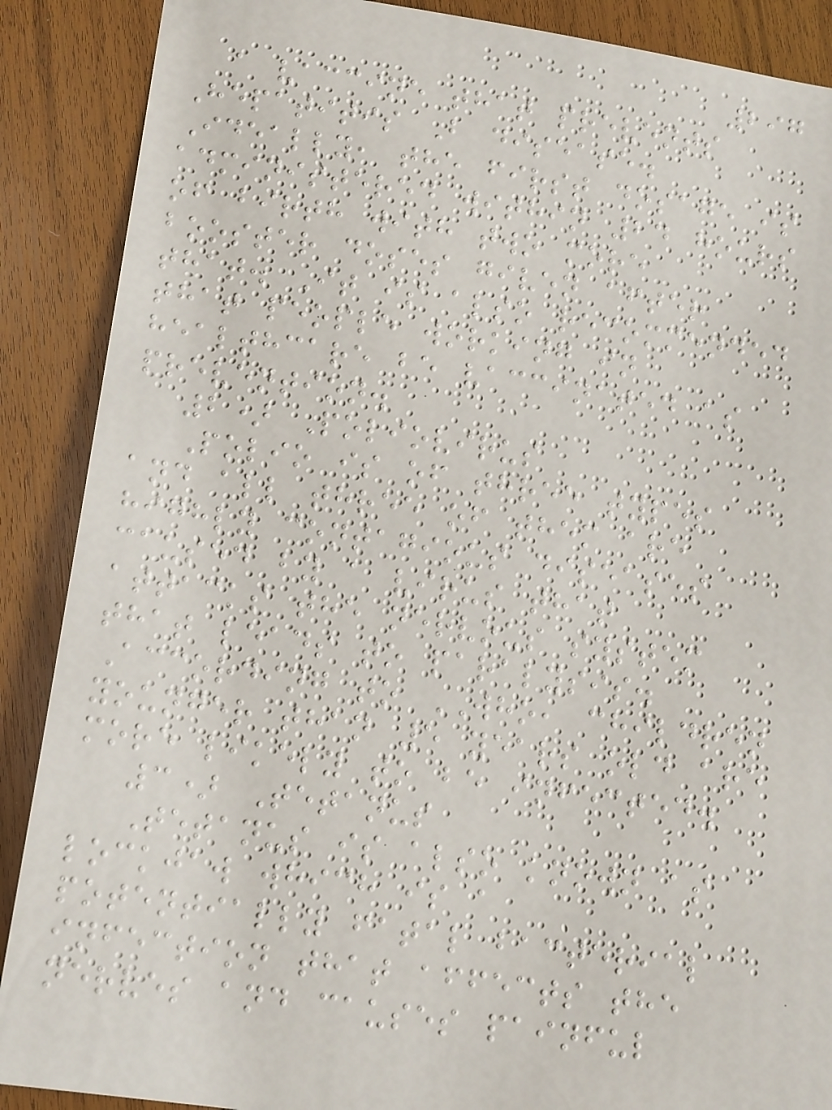297
a vaccine that prevents
Hepatitis B disease.
Ideally, the first dosage is
administered within 24 hours
of birth with two more
booster doses given after
that. It is also recommended
that people working in
healthcare be vaccinated as
prevention.
2) Poliovirus
Polio is of three types
and all three of them are
highly contagious diseases
caused by a virus that
attacks the nervous system
that leads to paralysis.
According to WHO, children
younger than 5 years old are
more likely to be infected.
3) Tetanus
Tetanus is also known as
lockjaw which is a
potentially fatal bacterial
infection that affects the
nerves and causes painful
